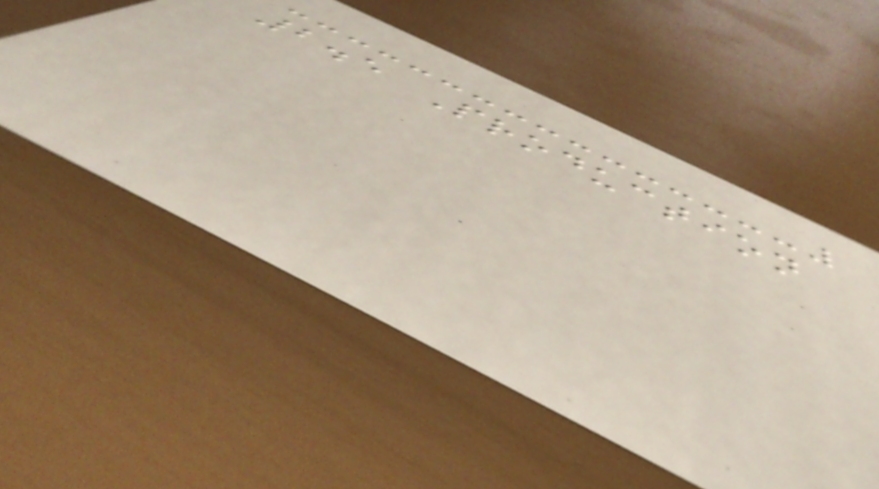2.5 Production
